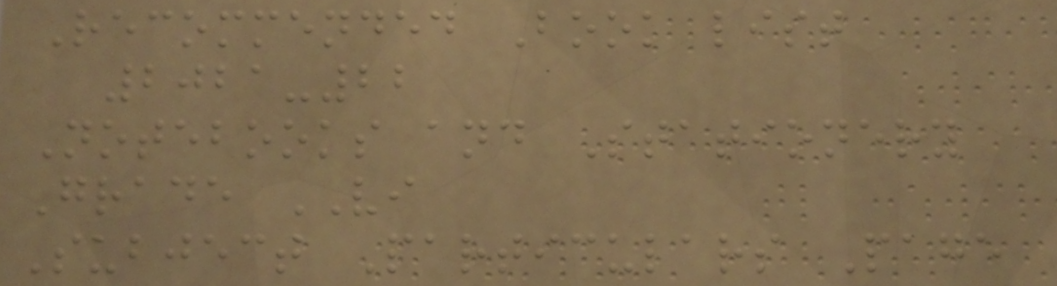Recommended Book list
2021-22
Notebooks and Stationery
Grade VI
Subject Particulars Page
